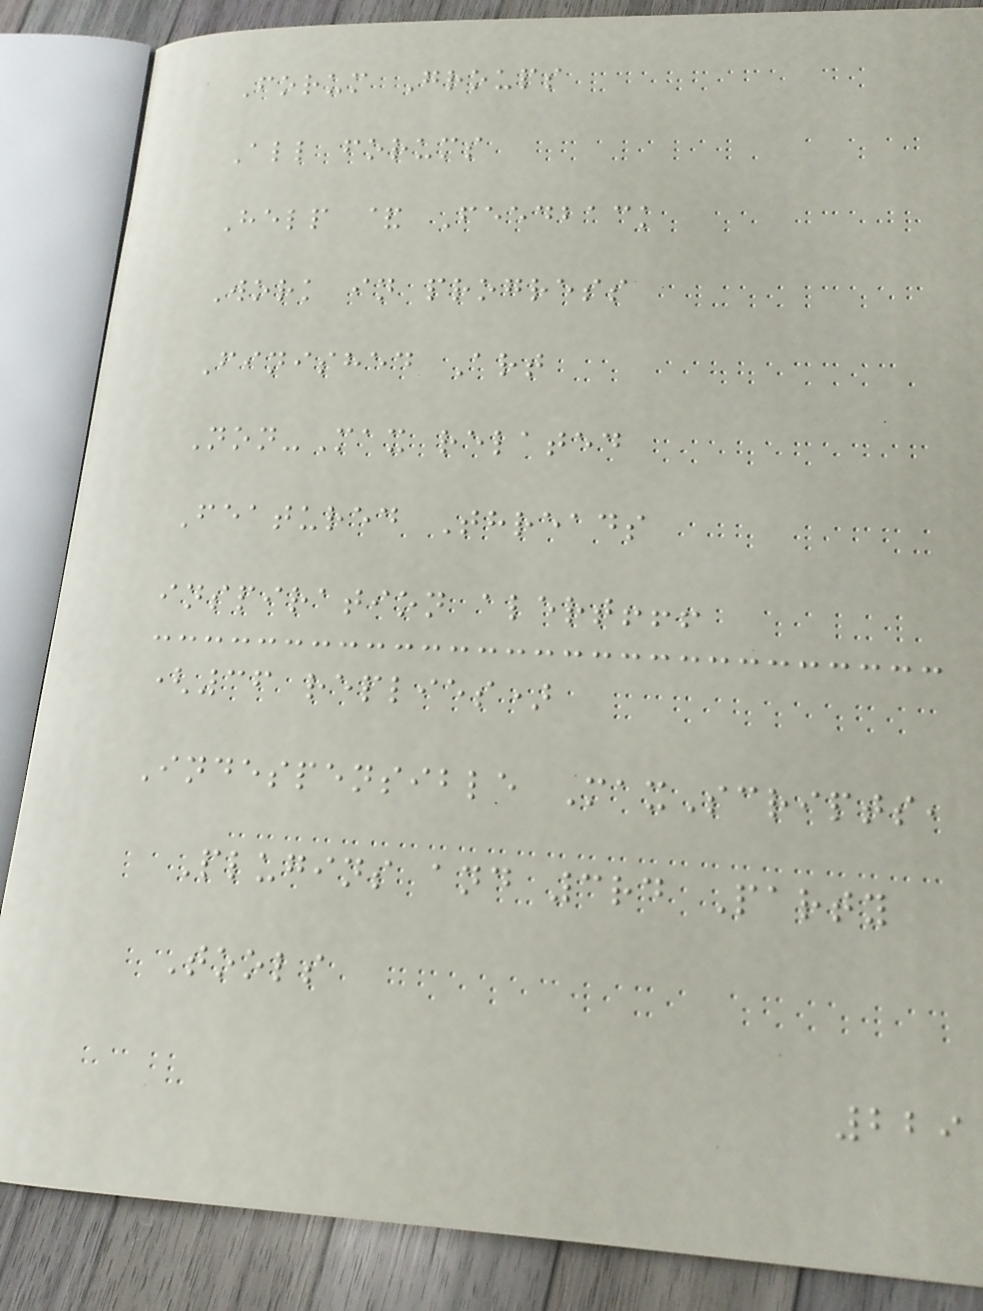Forum Groups
All forums
Help & Feedback
Work in progress
Finished Art
Non-Max related
Featured Threads
inspiration alert!!!
(36 replies)
Indespensible MaxScripts,
Plugins and 3rd Party
Tools
229
